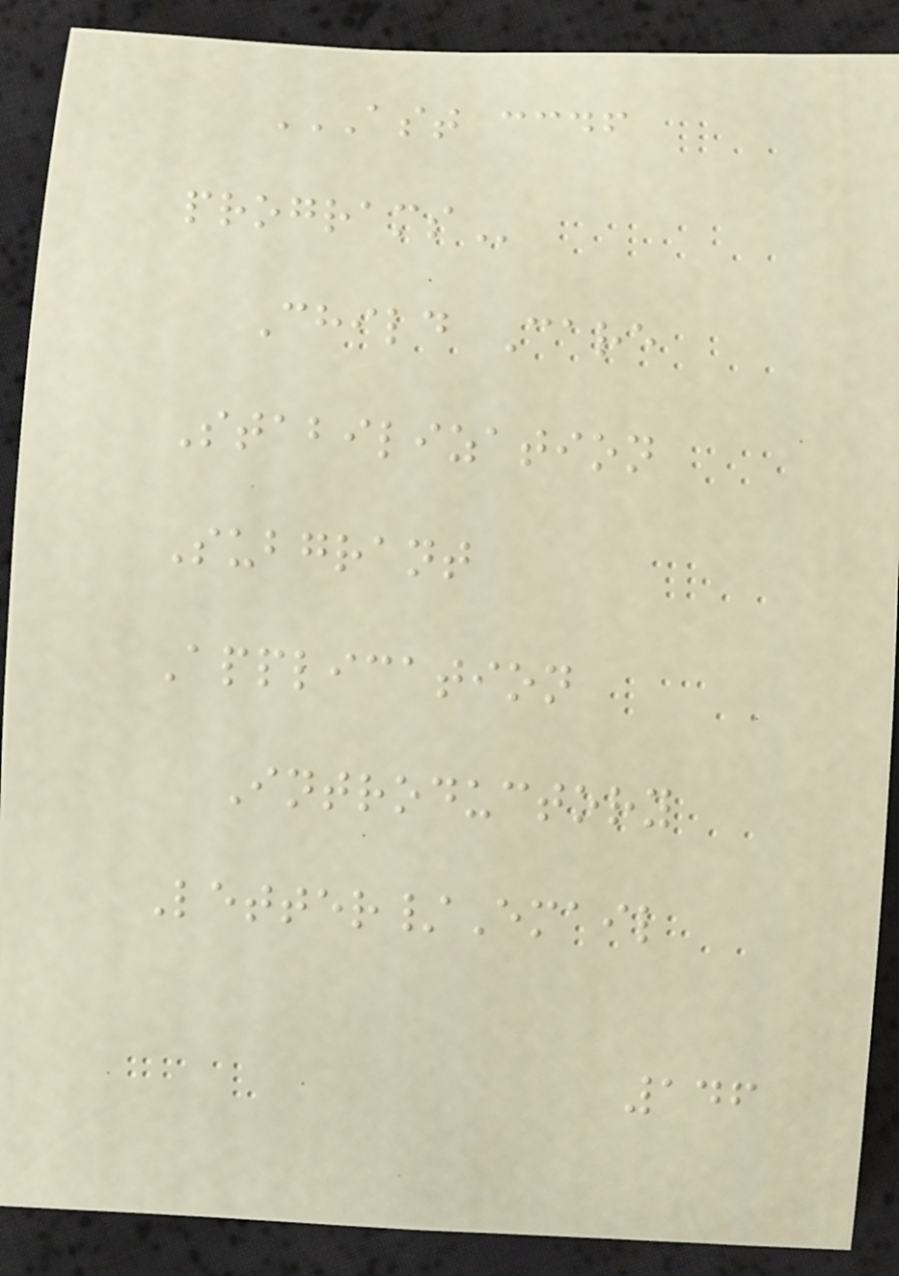AST CCDF
PROGRAMS
Child Care
Stabilization
Subgrant
Application
Introductory
Letter/Email
146
